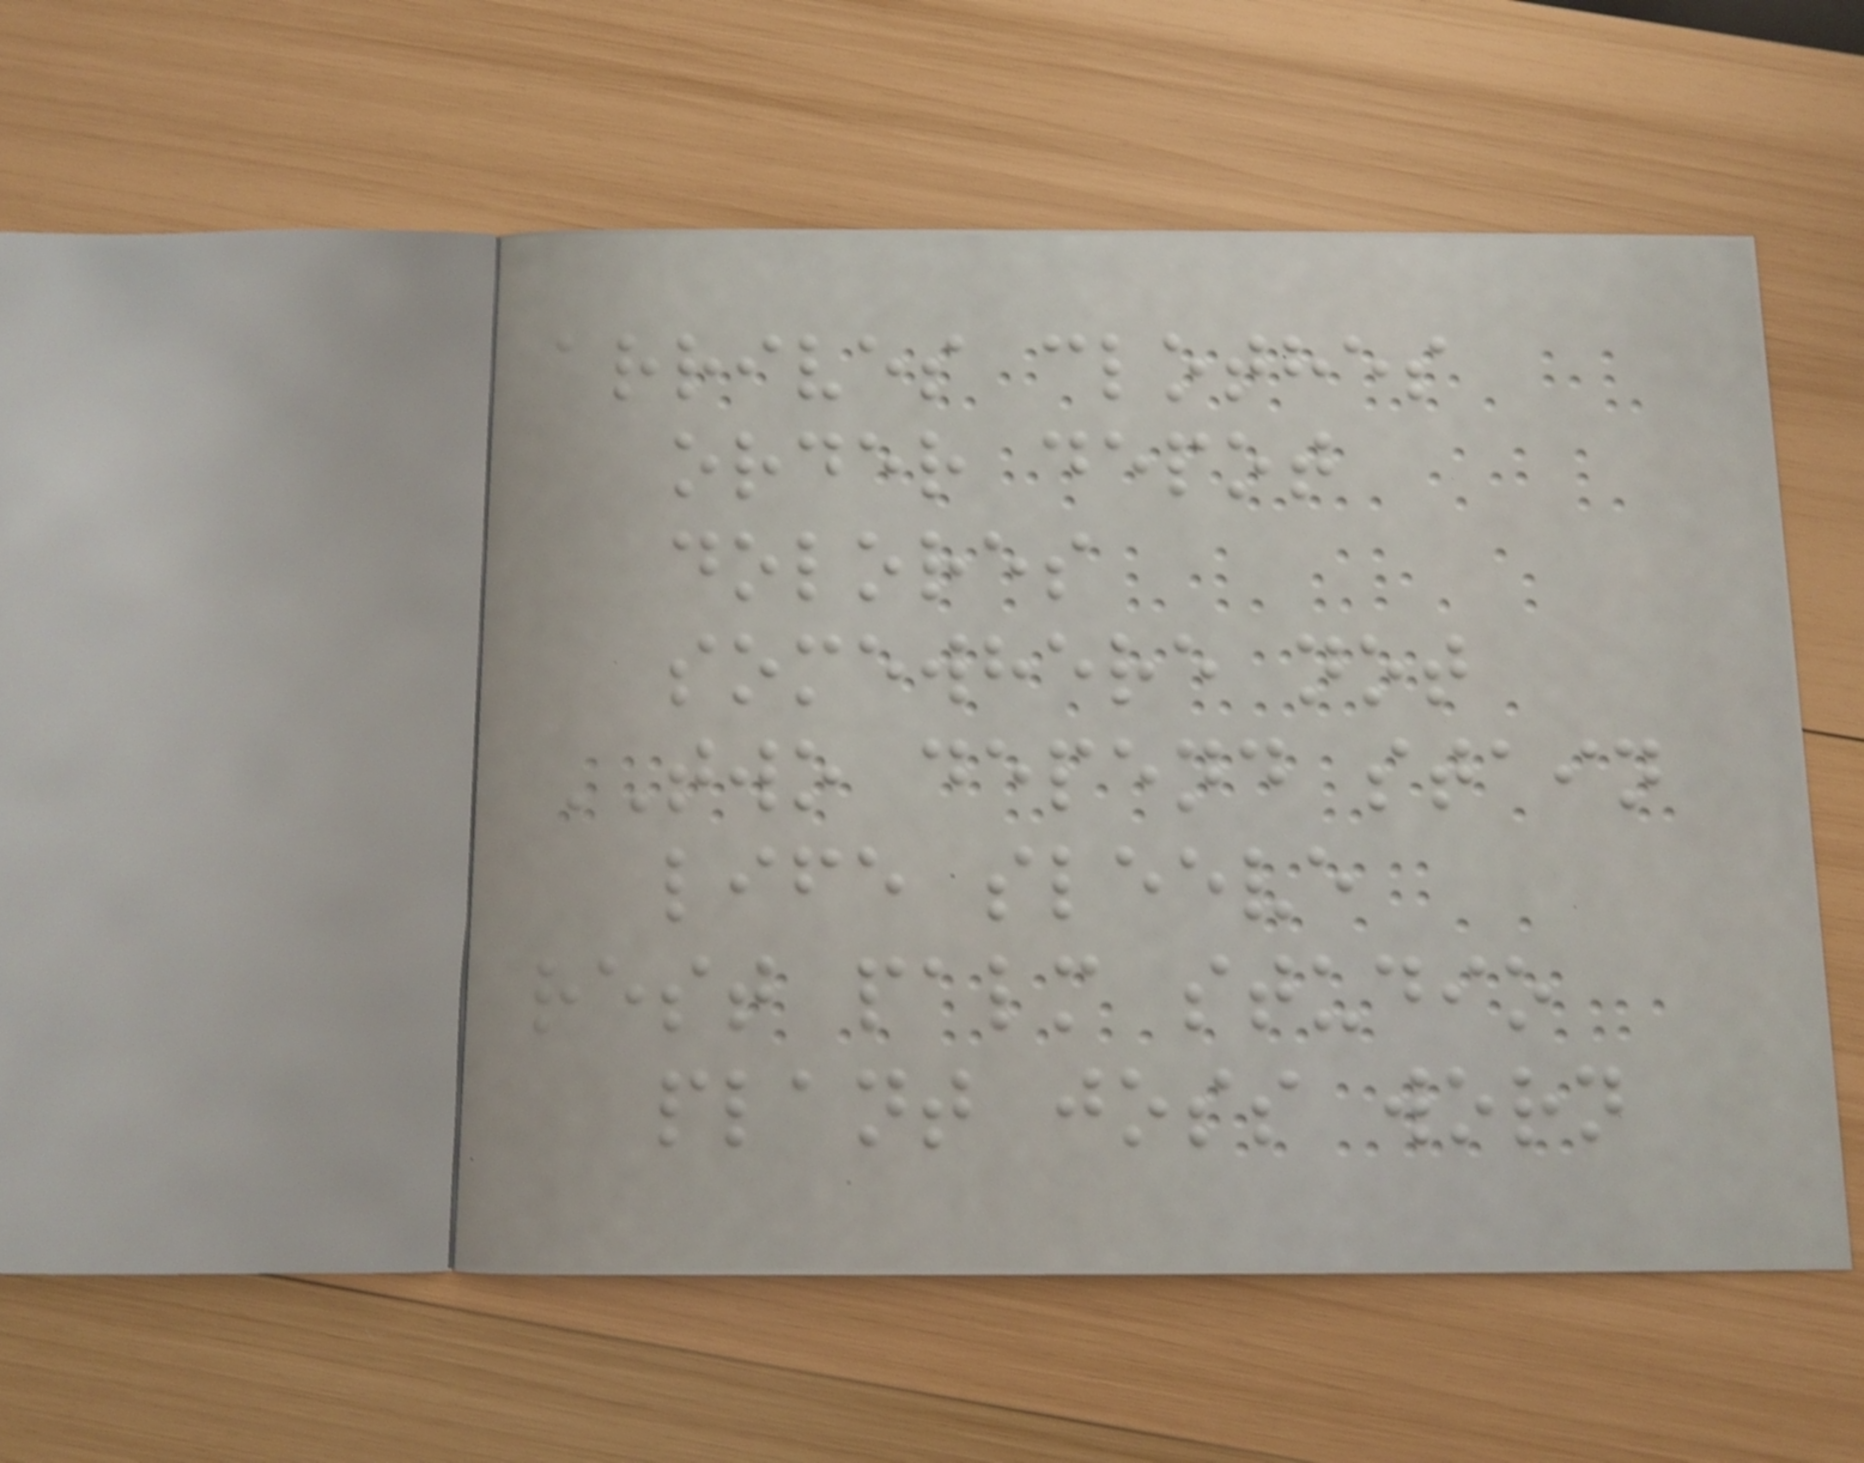arrives clothes
order depot
dolores
somewhere not
TWO depend stain
life sleeve
rest palm studio
plant joss worn
